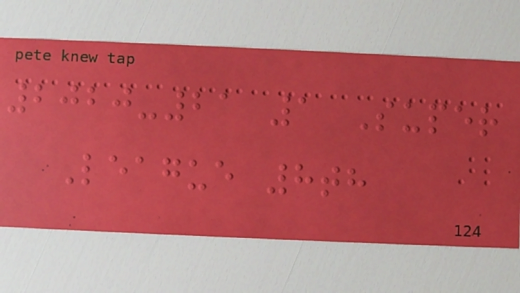2020-21 1 Super
League 8th
